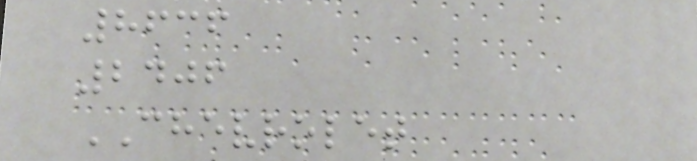8636
2406
CHEVROLET
